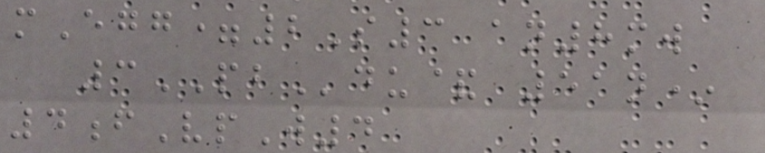mEgg=2S3 an8mw
3PBdu& 51n*
4fVpW4
